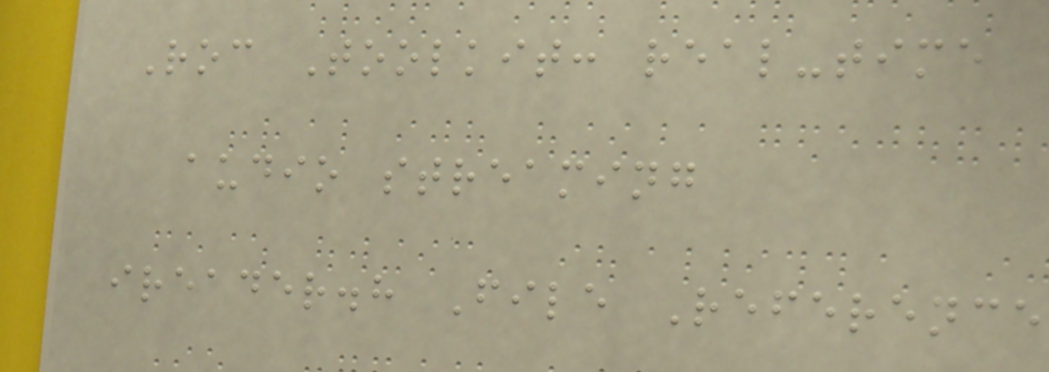Roc Toolkit: real-time
audio streaming
ireader.h File Reference
